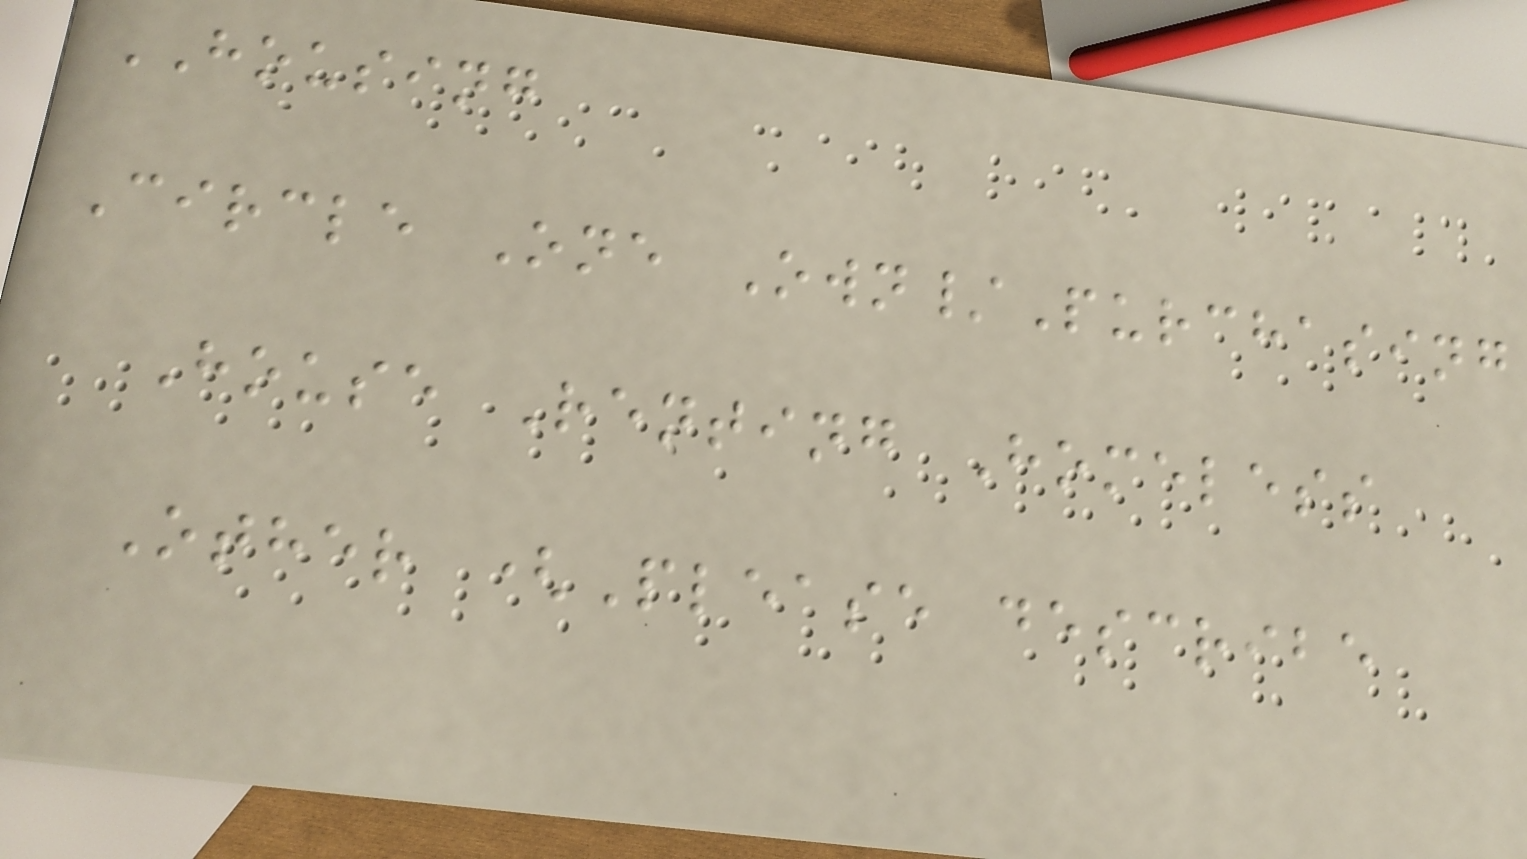HOUSING
Circle One Own/Purchasing
House Renting Homeless
Other (Please describe
